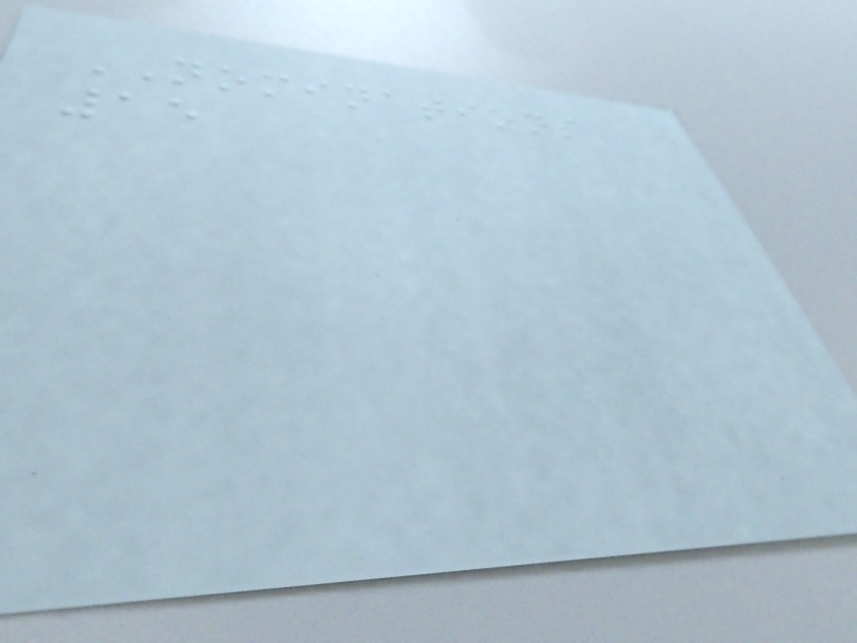NOMINATIONS
15
